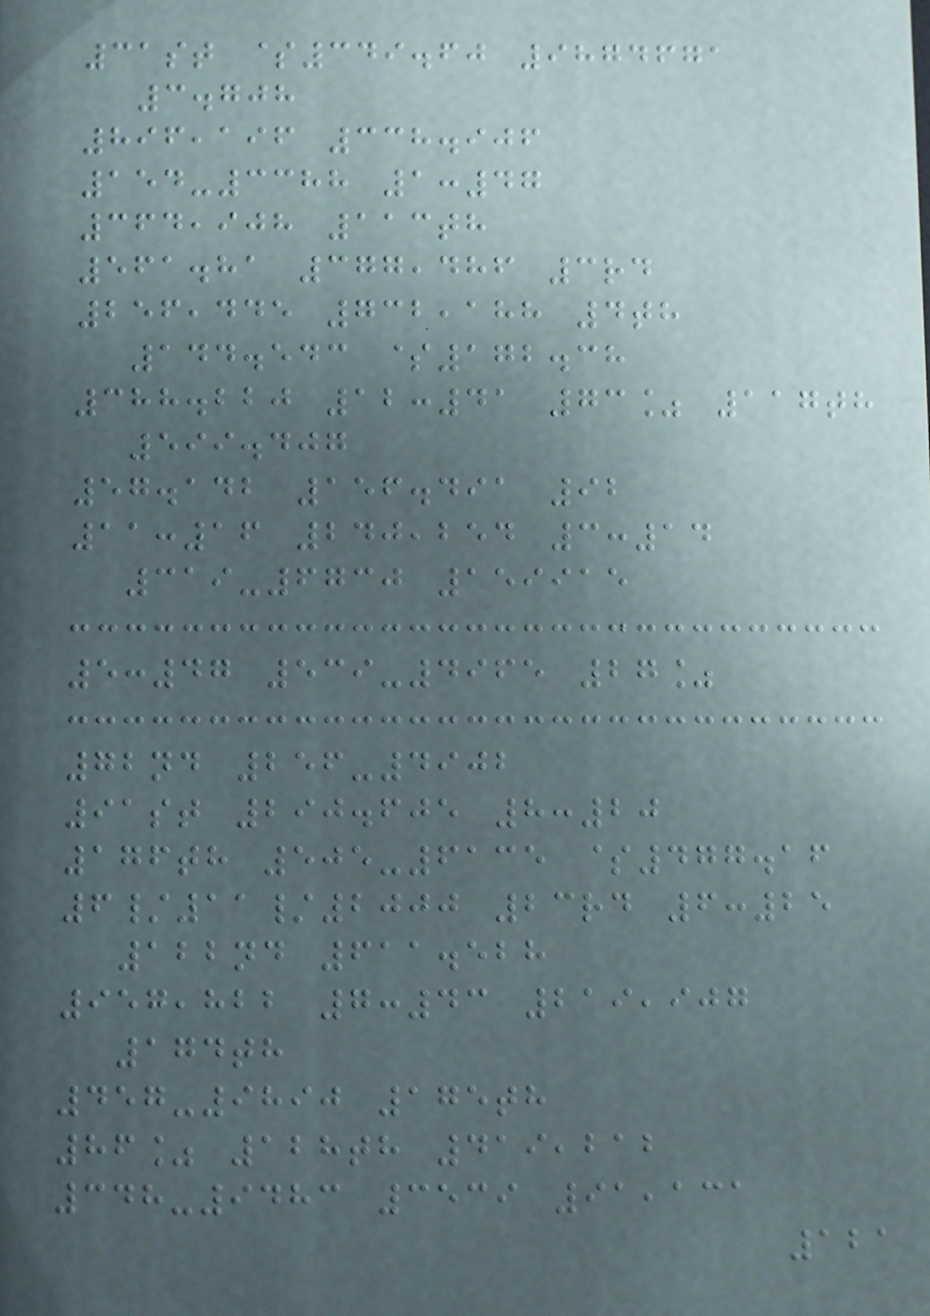31st $349.60 9874671
3.708
896,196 338.906
154-3388 1:47
364,908 113th
561.81 377,486 3rd
256,445 732,188 4th
144.543 $172.38
388.220 12:41 73% 117th
599.407
57.142 156.491 92
11:16 240,254 3:14
319-6730 159915
5:47 539-4965 27%
72nd 256-4902
91st 290.605 8:20
176th 505-6135 $477.16
6/11/2000 23rd 6:25
122nd 611.528
957,822 7:43 219,907
174th
457-9890 175th
86% 128th 419,212
348-9483 3539 91,131
121
